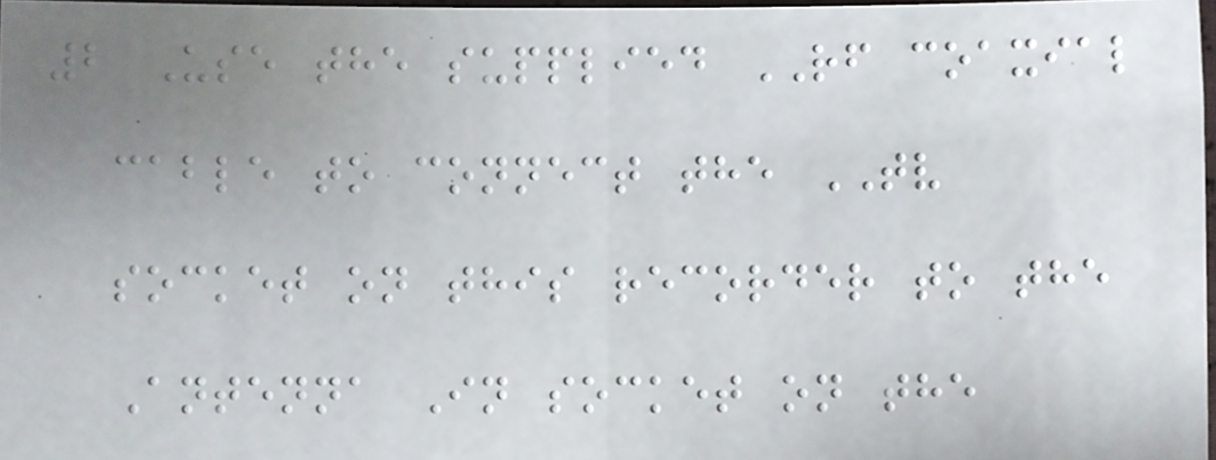2 Use the supplied RF coaxial
cable to connect the TV
socket on this recorder to the
Antenna In socket on the
